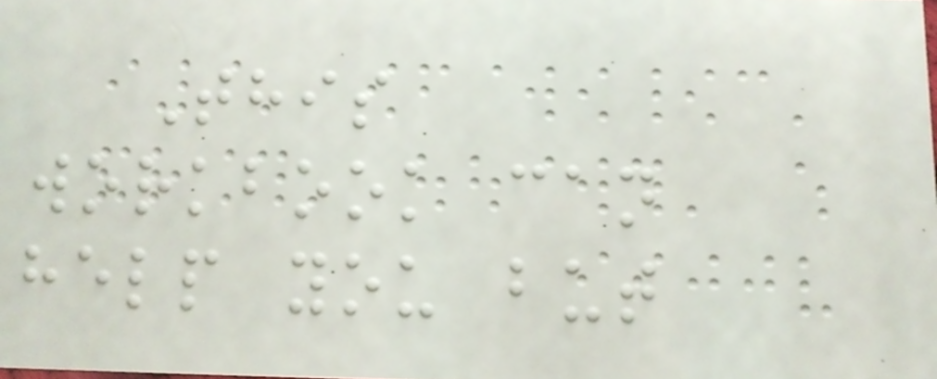This
workbook can
help you but
